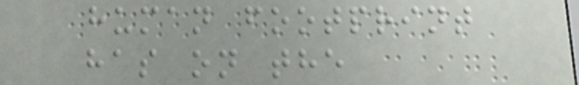human footprint
has on the
